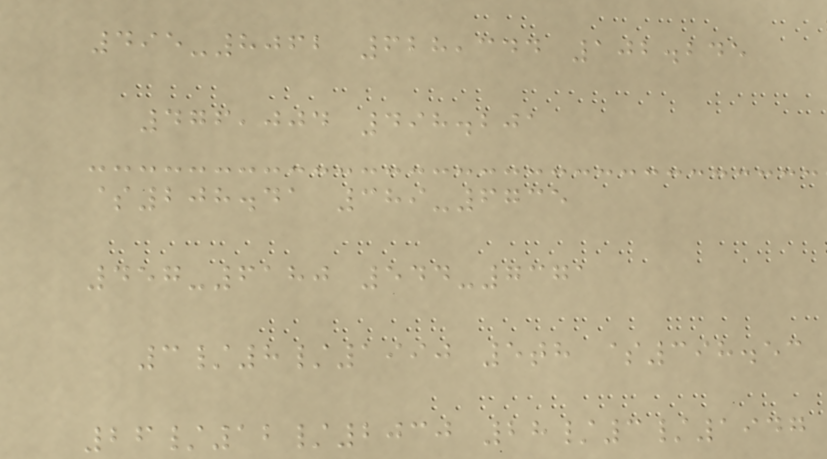495-8062 628,344 102.245
476,004 498.201
$208.41 389-6735
457-6180 544-7371
3/8/1990 5th $398.53
26/12/2030 28/3/1947
